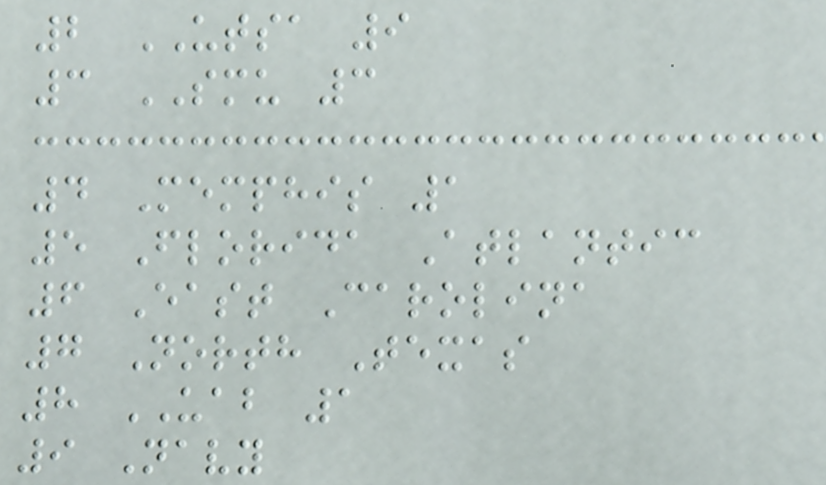2 UTSA 9
3 SMU 3
4 Memphis 1
5 Florida Atlantic
6 East Carolina
7 North Texas
8 UAB 1
9 Navy
